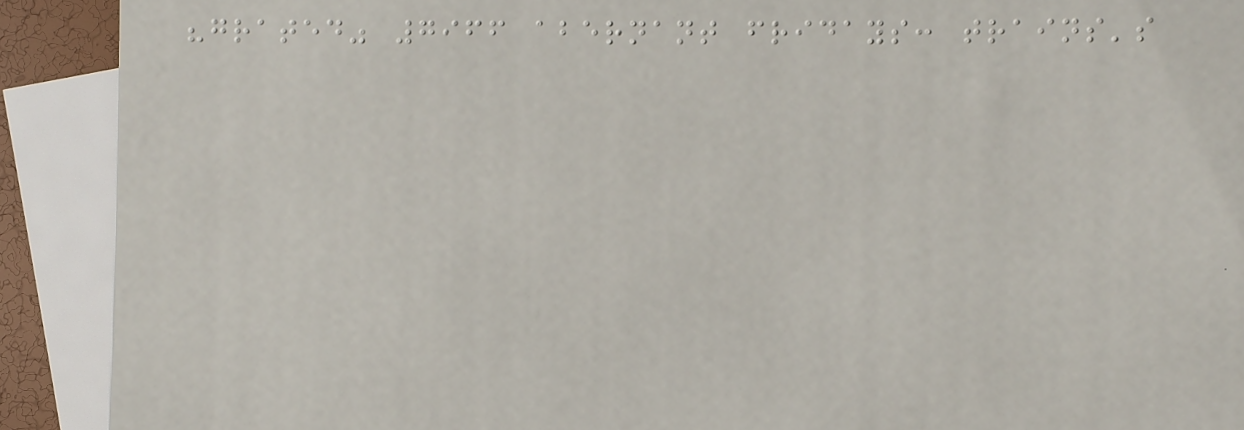"grated" 7966 abernant fridays: trains's
